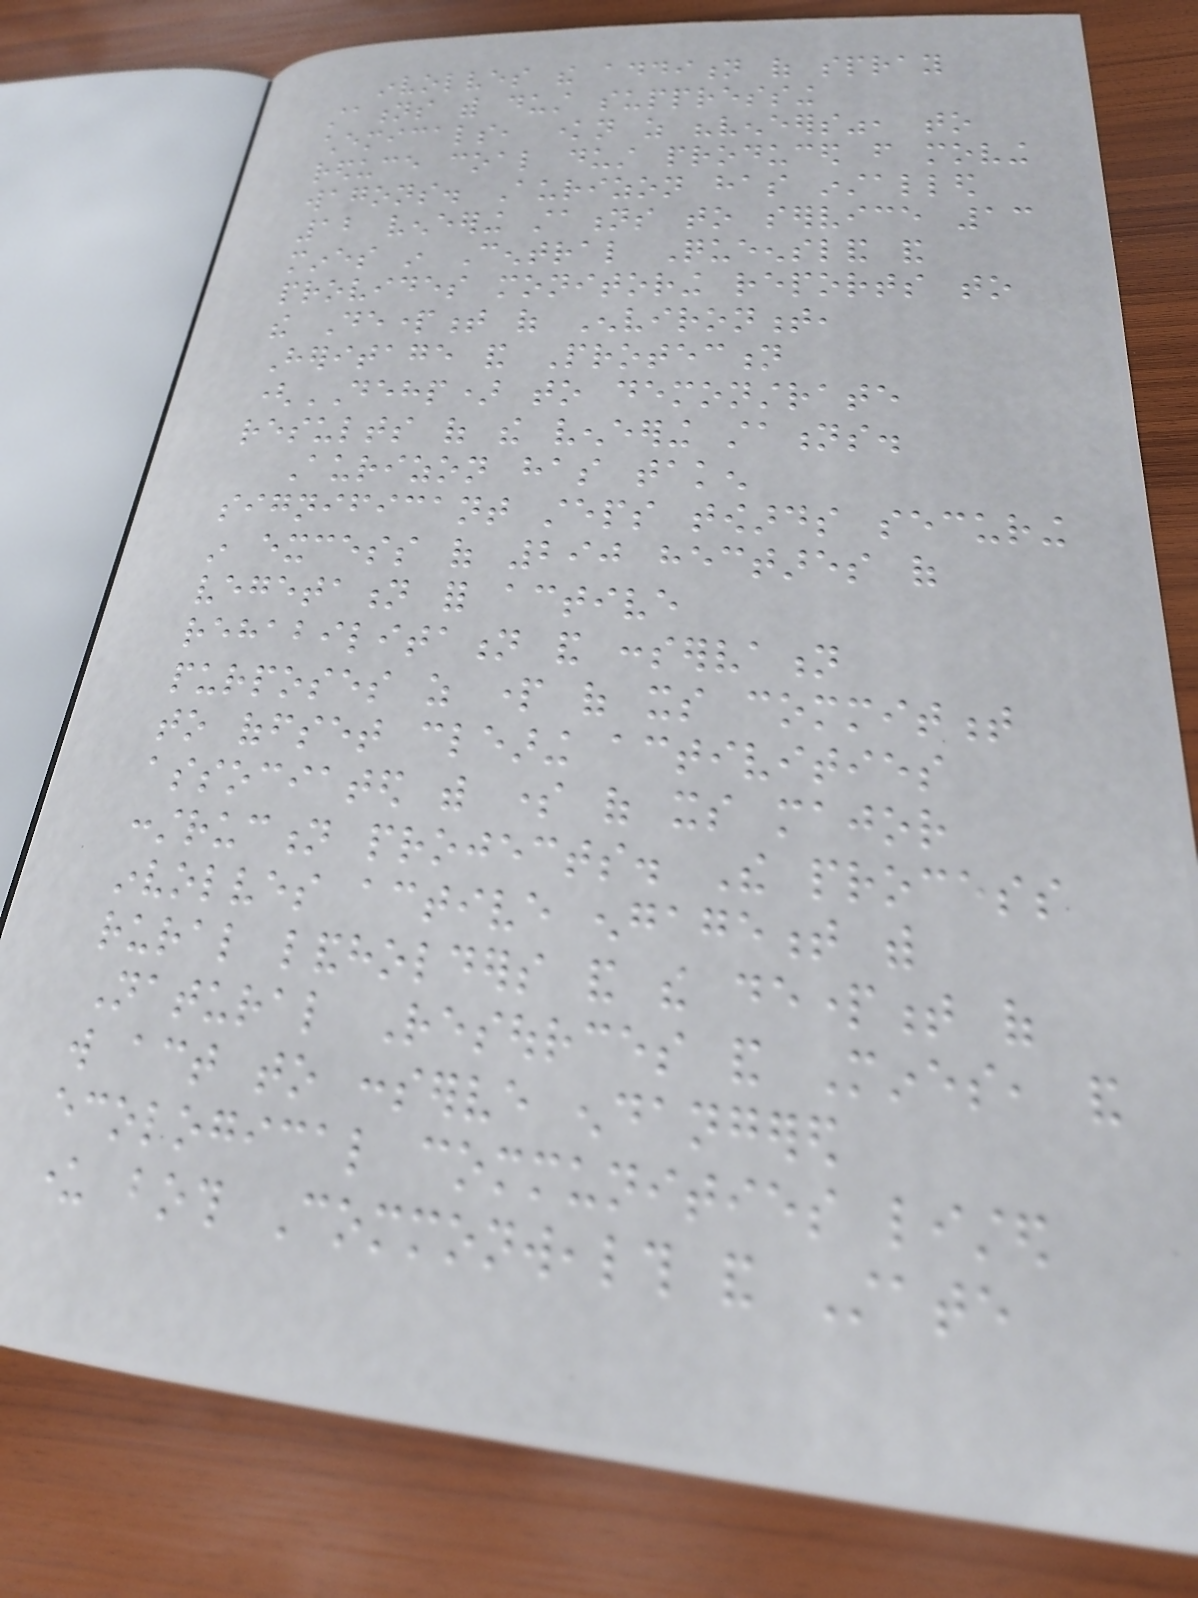involves the addition of spray
stations with dust suppressing
chemicals, known as "veneers", to
reduce coal dust produced from moving
wagons. Aurizon has installed
12 veneering stations to service 13
mines in Central Queensland and
provides monitoring reports to
the Department of Environment,
Heritage and Protection
(DEHP) to demonstrate
results of the veneering stations.
Aurizon has taken
significant steps towards securing
in excess of 290 hectares of
vegetation for active
rehabilitation and conservation
purposes as part of its commitment
to offset clearing activities
associated with some of its major
construction projects. The process
involves active engagement with
rural landholders and the department of
Natural Resources and Mines, and
will act to conserve endangered
ecological communities listed
under both Commonwealth and State
